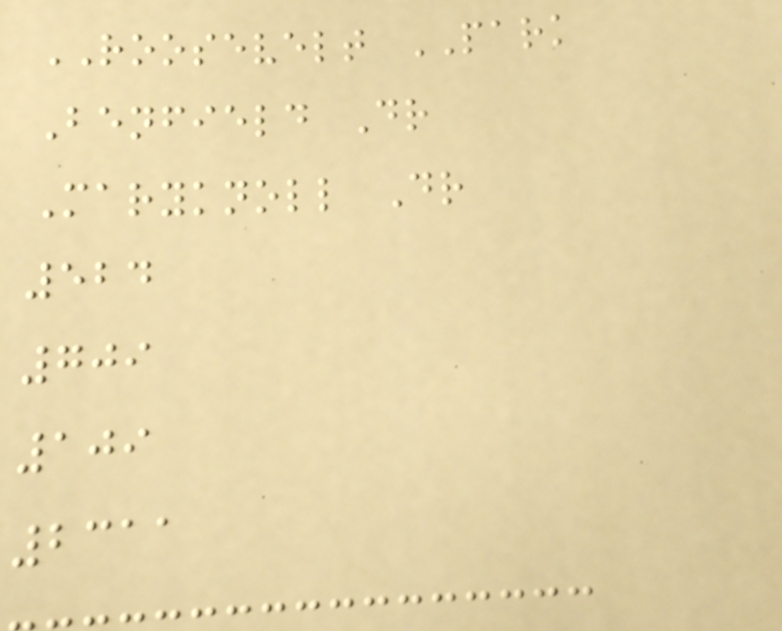ROOSEVELT PARK
Benfield Dr
Maryknoll Dr
524
709
109
2311
